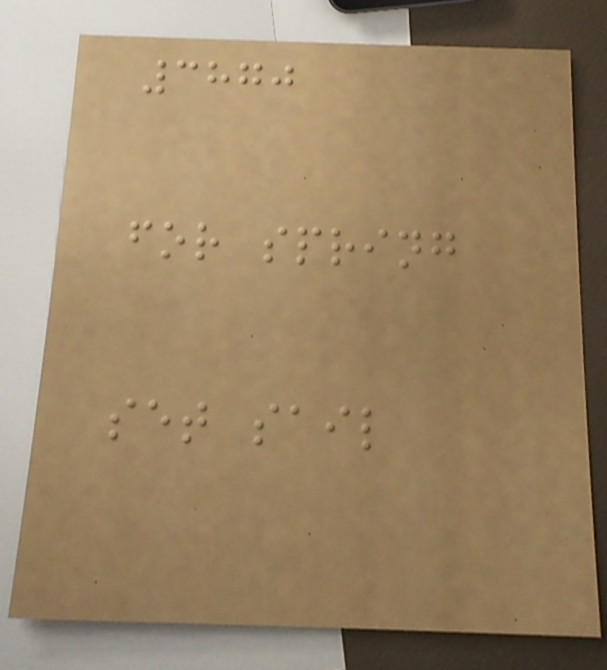3870
for spring
set sail
